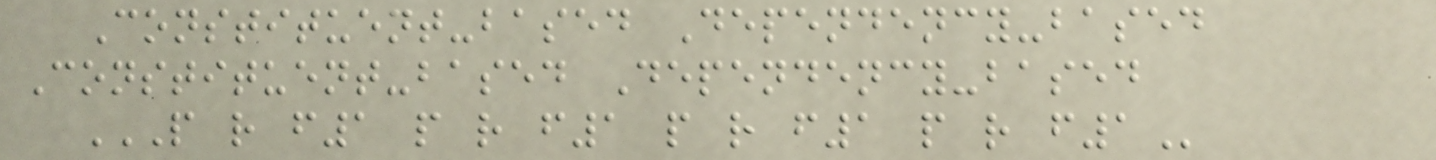Constituent-based Dependency-based
Constituent-based Dependency-based
P R F1 P R F1 P R F1 P R F1
